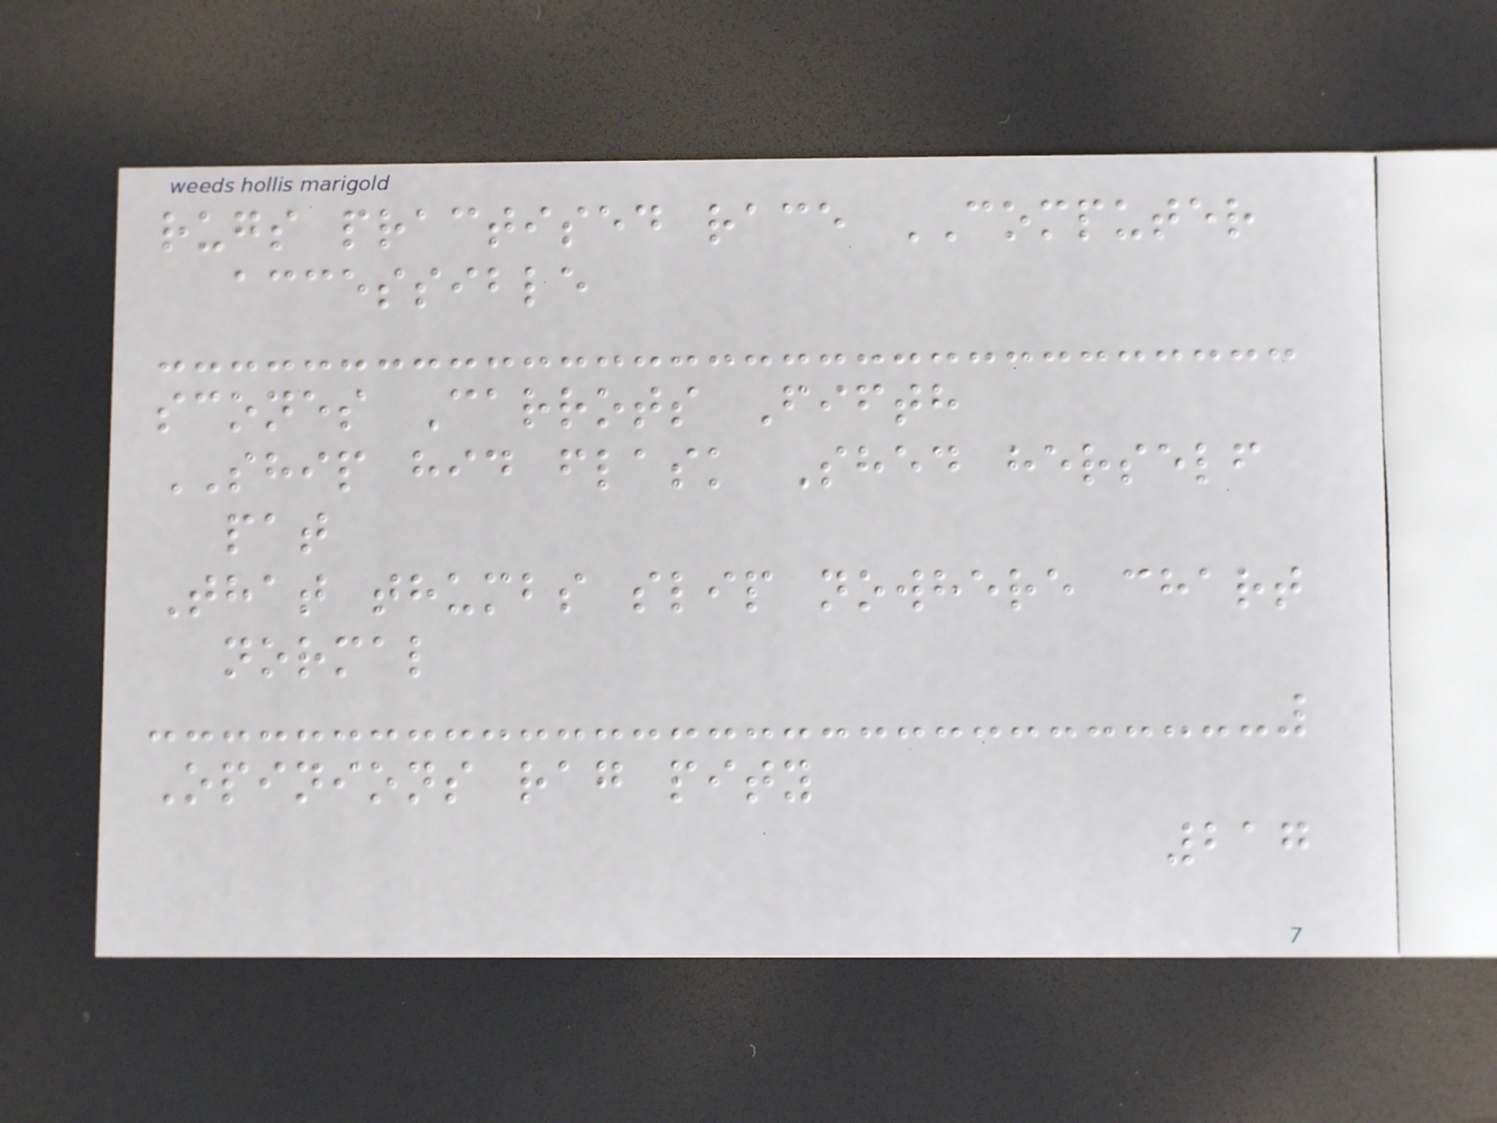rugs practised race COMPUTER
accessible
scones Carrots Fifth
SHIP hid flask Shed herself
pat
That thumbs slip nowhere chart
normal
Opinions rag pity
217
